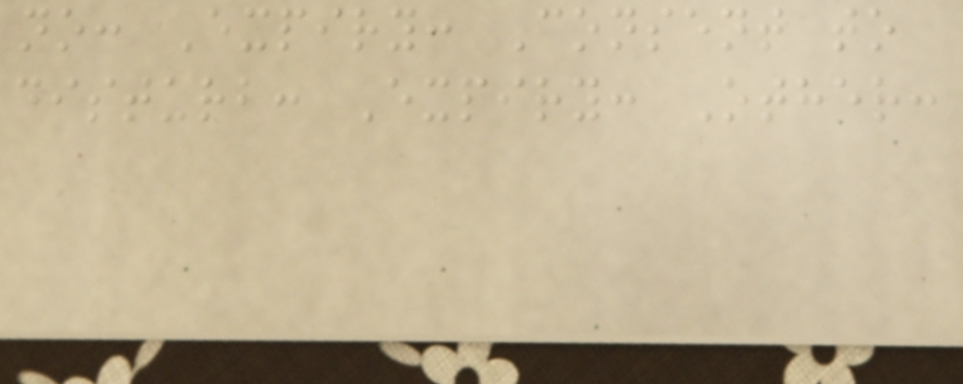no: Expiry: Consent to
disturb: Expiry: Other:
